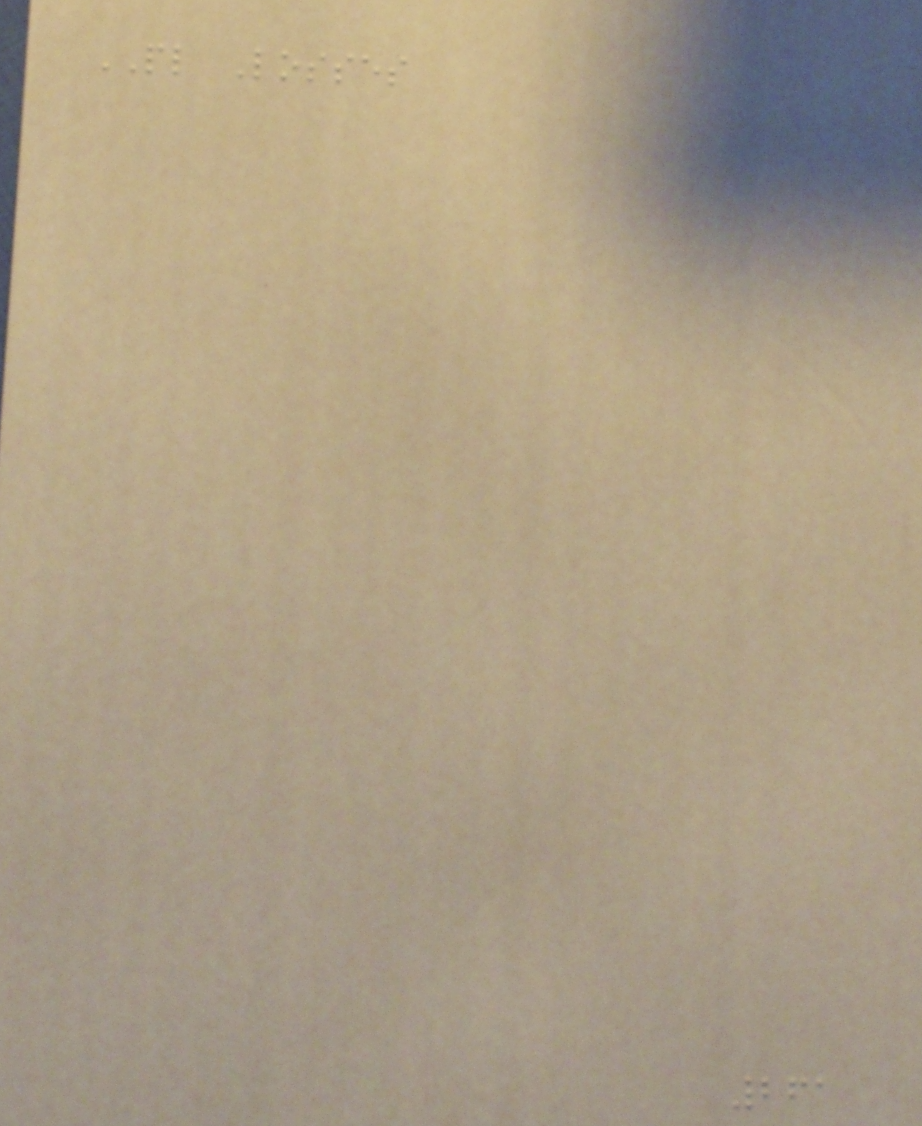PL Losses
261
